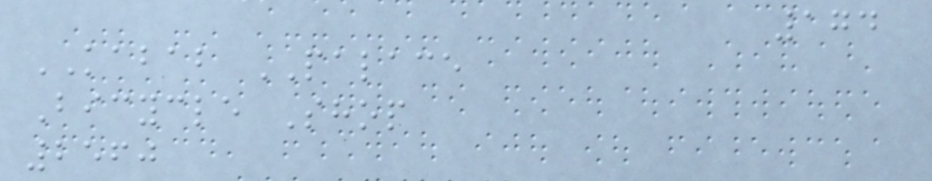174
KABAB PALACE
Bicycle Shop
2560
